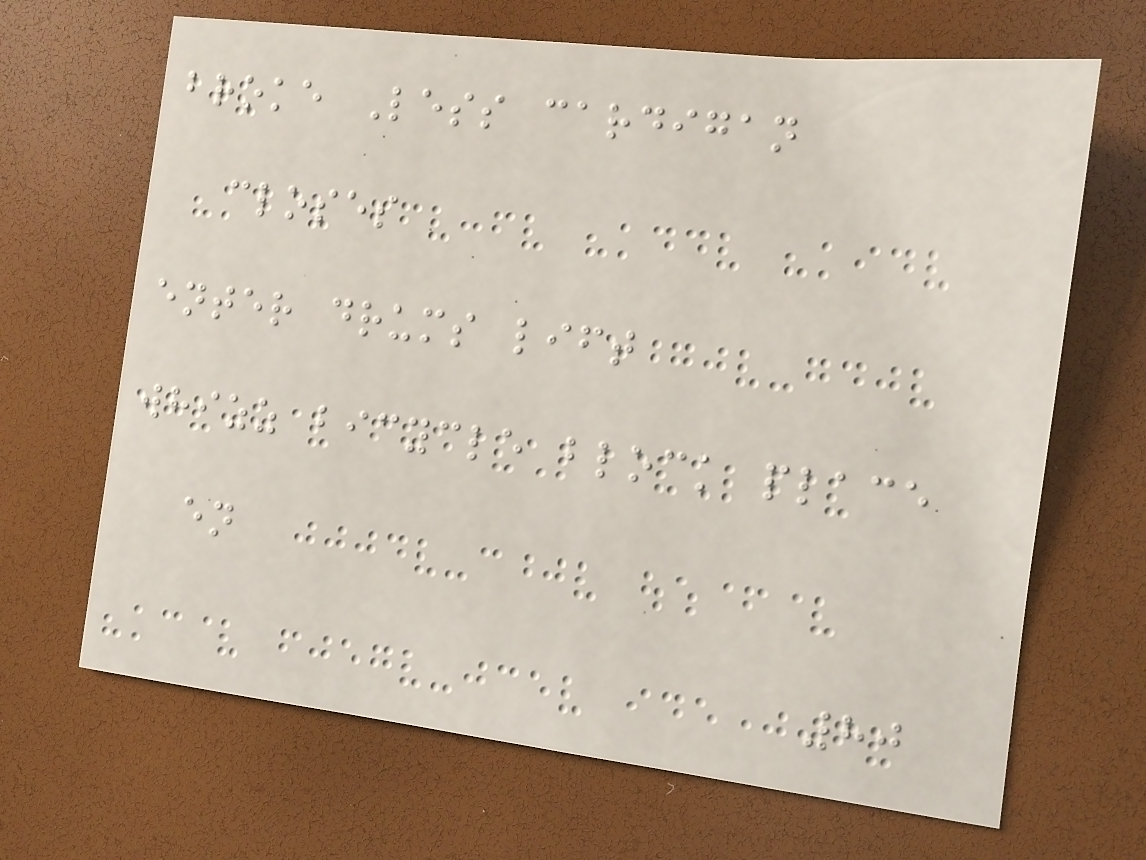broke Less cardigan
closes
enter drums lift
whizz bicycle block place
en
80
